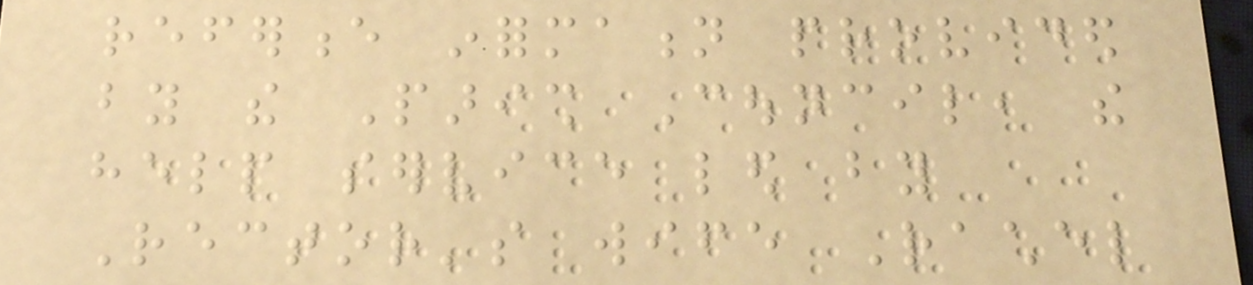reference information provided
by the Parish Council, the
help service led by
Rector's wife Rachel
